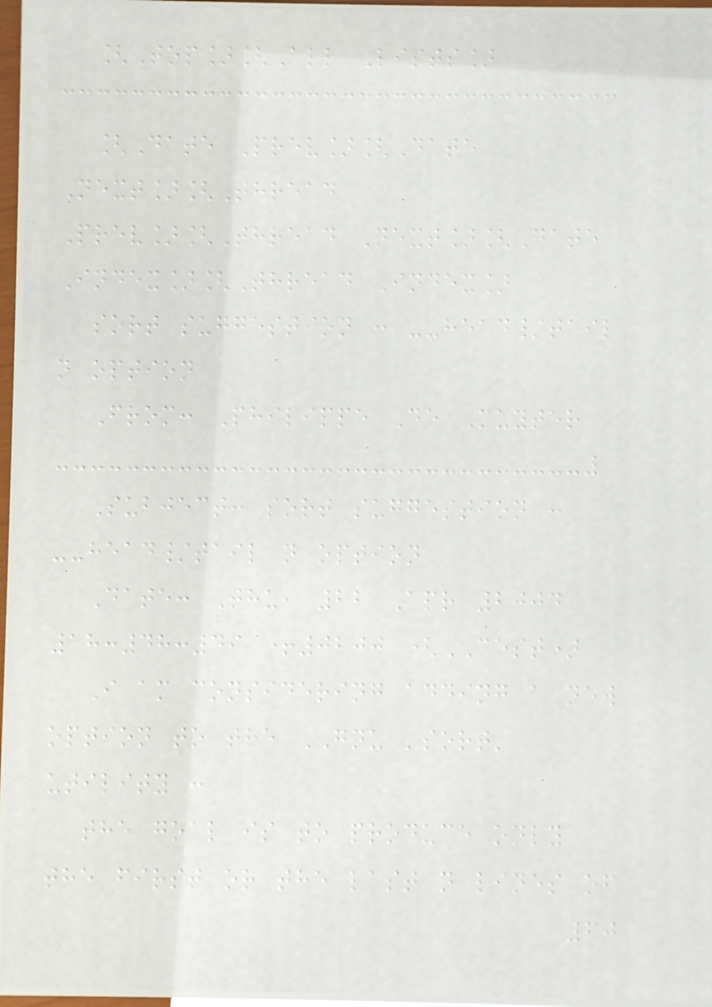[Top][All Lists]
[Date Prev][Date
Next][Thread
Prev][Thread Next][Date
Index][Thread Index]
sort suggestion : --head/tail
n option
From: Philippe De Muyter
Subject: sort suggestion :
--head/tail n option
Date: Thu, 22 Apr 2004
18:48:49 +0200 (CEST)
I am considering adding a new
option to the GNU 'sort'
utility :
the goal is to produce only
the first or the last n lines of
60
